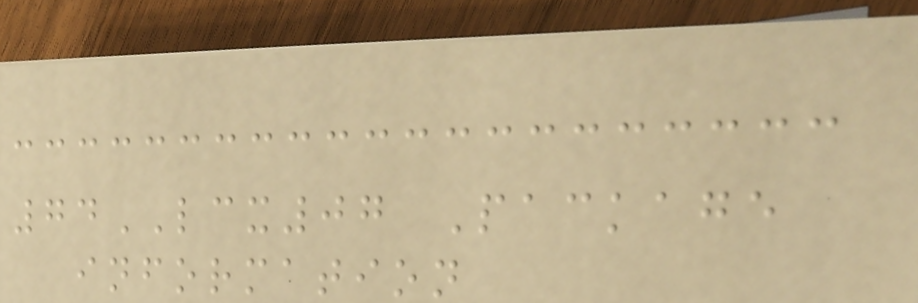74LCX07 Package
information
